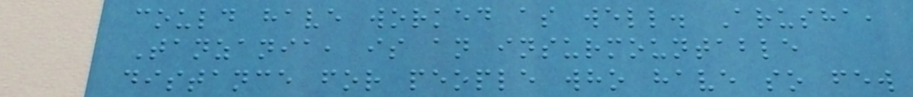could have worked as well. Arusha,
Tanzania, is an insurmountable
distance for people who have so few
